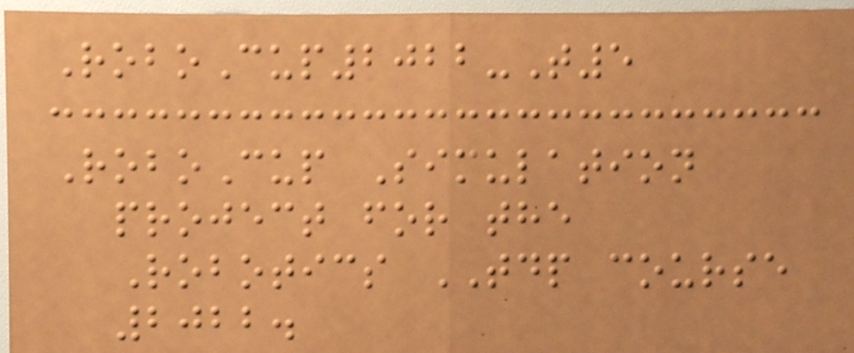RoboCup2022-T5
RoboCup Simulation
project for the
Robotics TDP course
2022.
